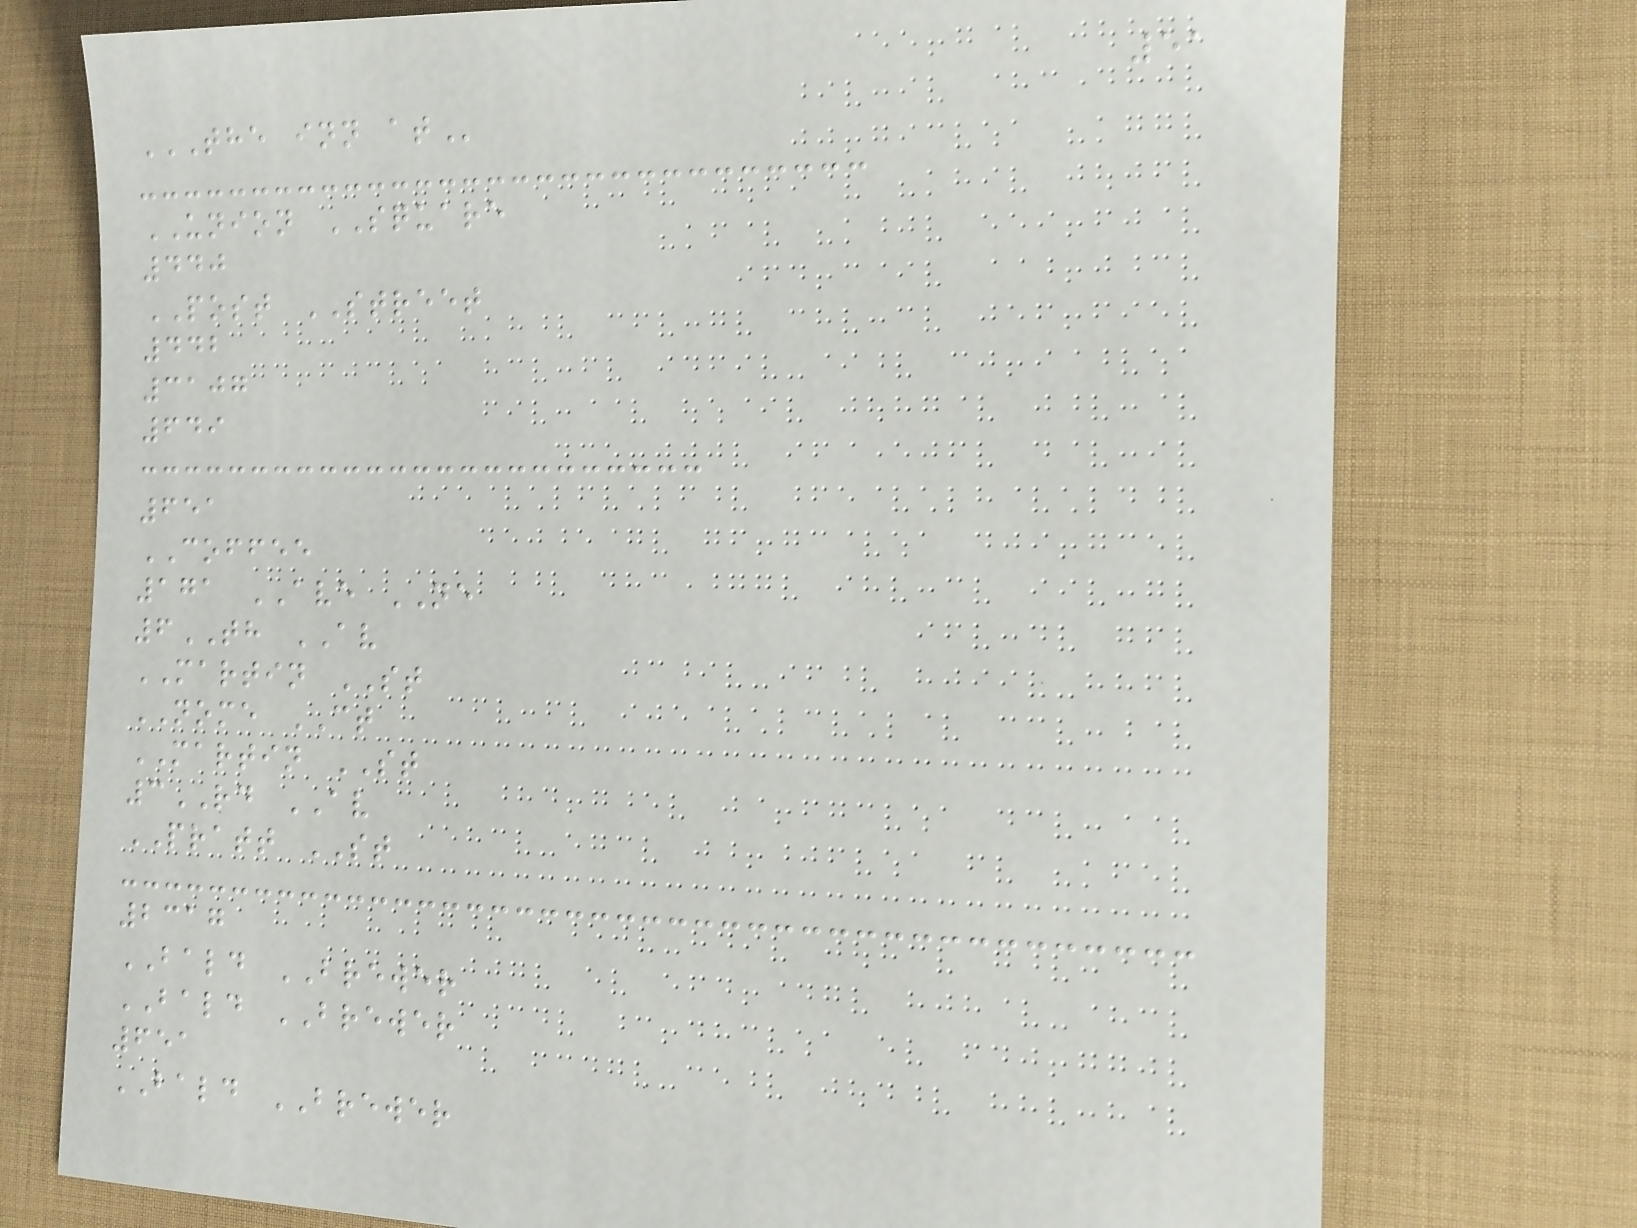51
THE INN AT
UNION SQUARE
440
POST STREET
442
3107
649
651
COFFEE
171 AVE NE
6TH AV
MARTIN ST
NOME CT
MARTIN ST
3RD AV
PRATT ST
2317
BALD BREWER
BALD BREWER
651
BALD BREWER
